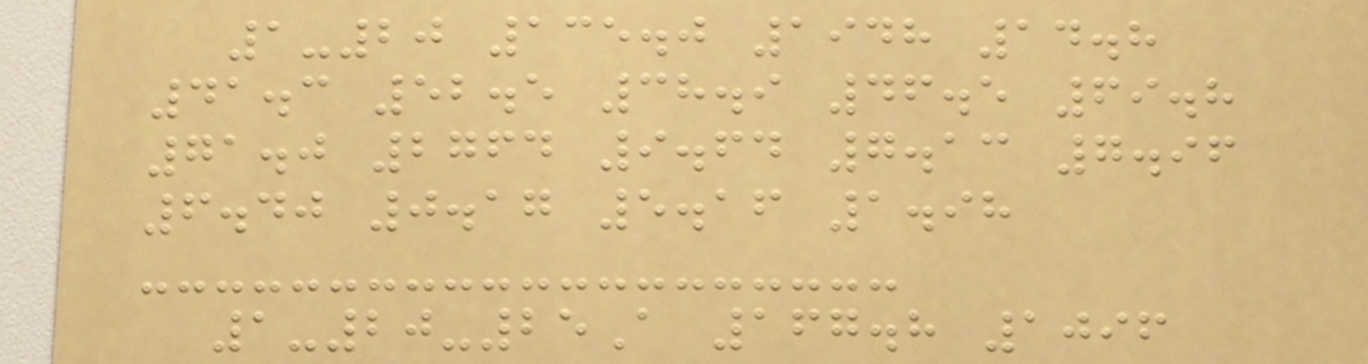1-20 135.0 1948 14.8
41.3 52.5 38.9 46.5 69.8
71.0 2764 9.64 7.13 7.96
6.40 0.17 5.16 1.98
1-20-25A 167.8 1096
